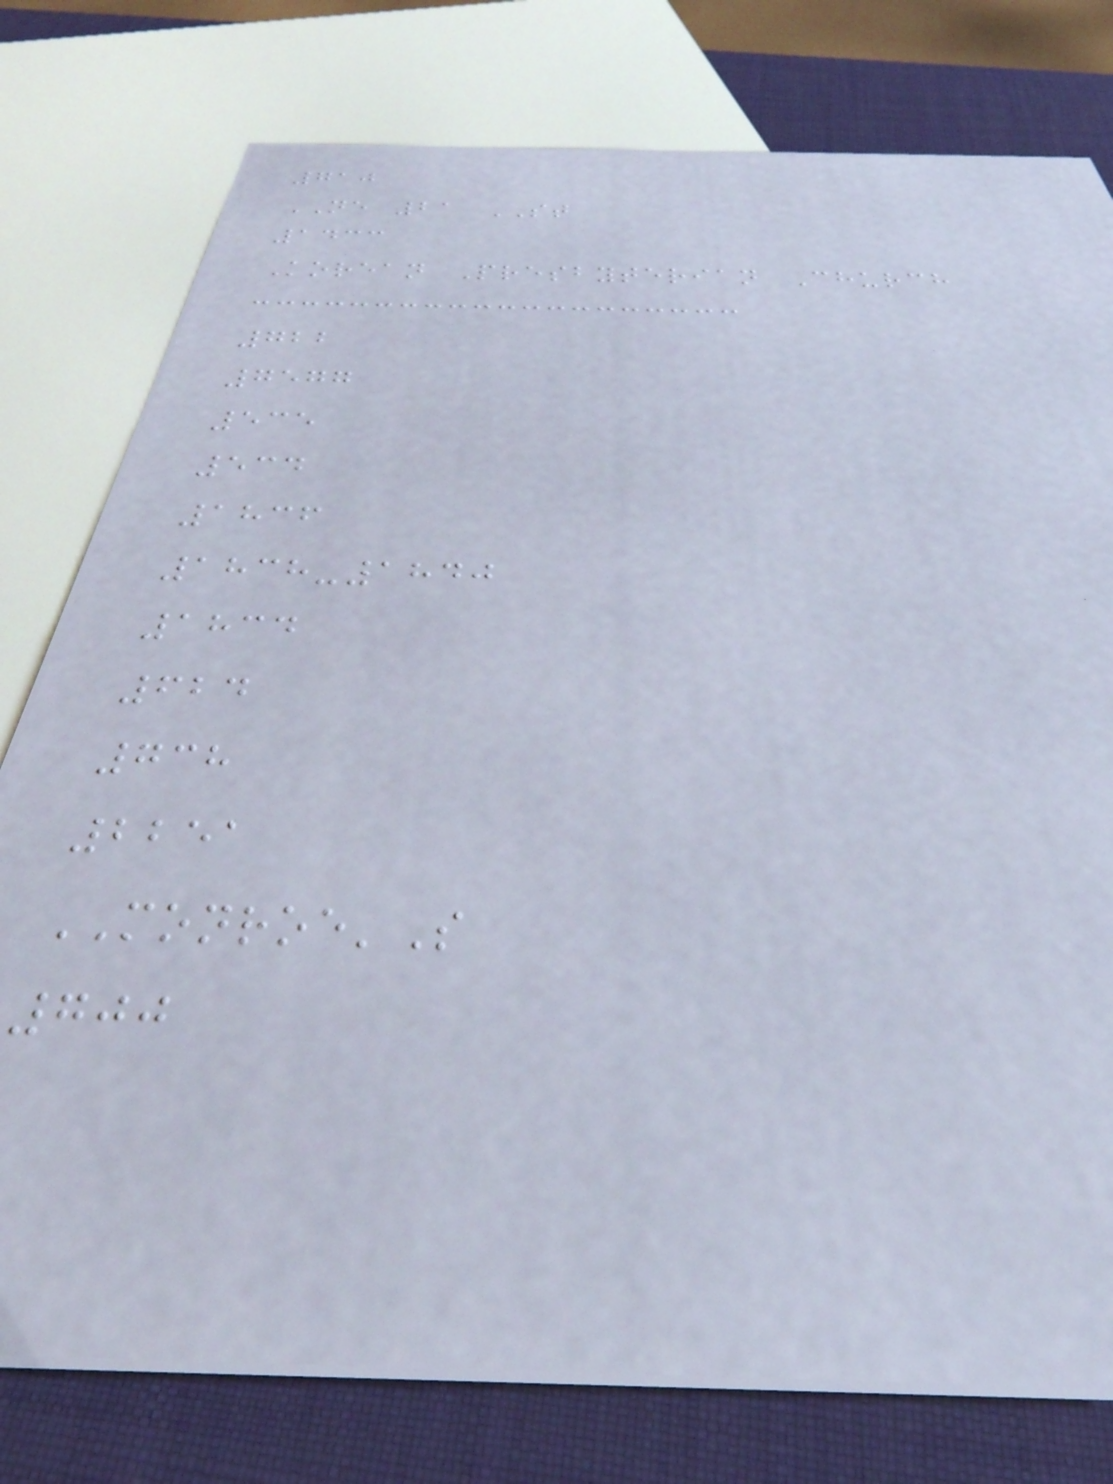710
NE 21 ST
1433
Korean Presbyterian Church
722
7577
535
534
1836
1838-1840
1834
624
738
2251
MONROE'S
700
